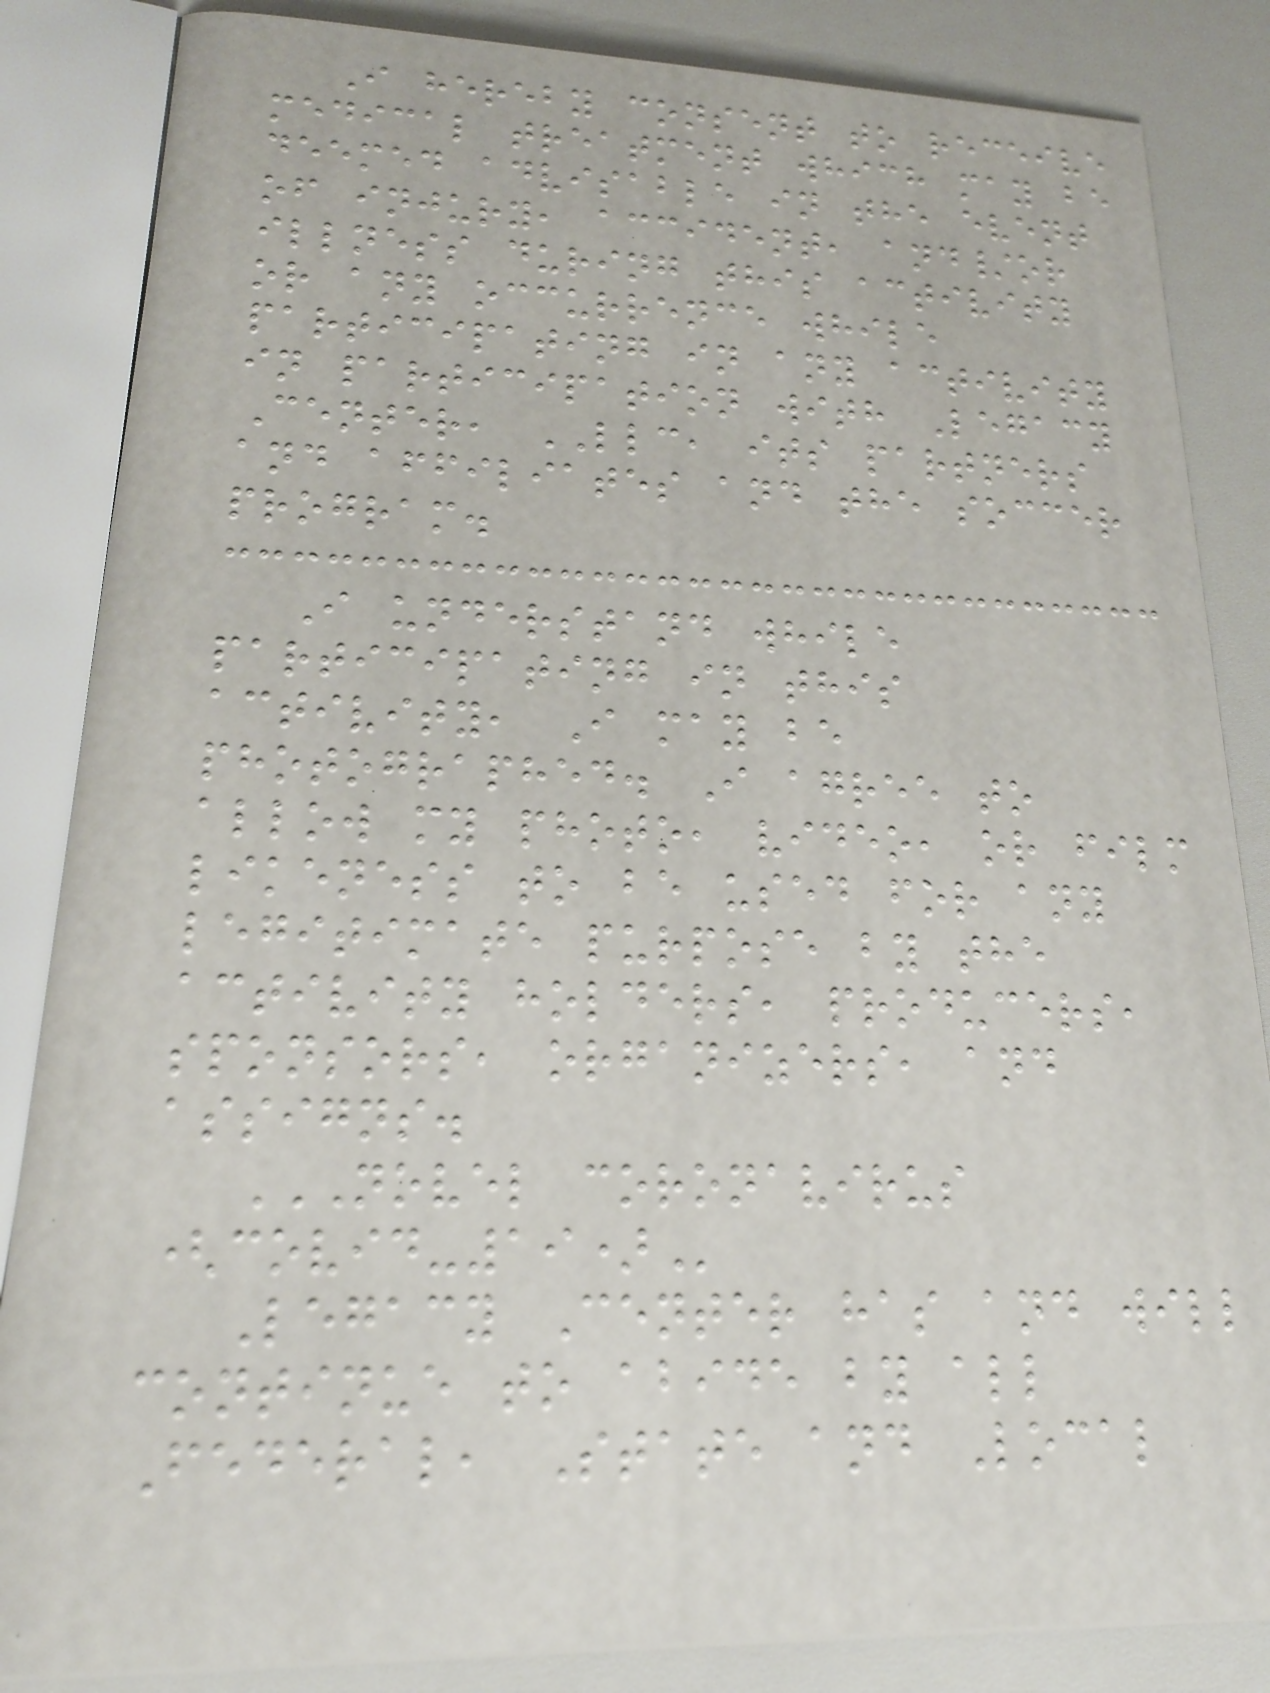I hereby consent to receive
medical treatment which may be
deemed advisable in the event
of injury, accident, and/or
illness during this activity
or any occurrence while
participating in any activity
in participation with Legacy
Center, LLC, its partners
and affiliates and the soccer
program.
I understand while
participating in this
activity, I may be
photographed. I agree to
allow my photo, video, or film
likeness to be used for any
legitimate purpose by the
activity holders, producers,
sponsors, organizers, and
assigns.
NOVEL CORONAVIRUS
(COVID-19)
Legacy Center has and will
continue to abide by all
Federal, State and Local
